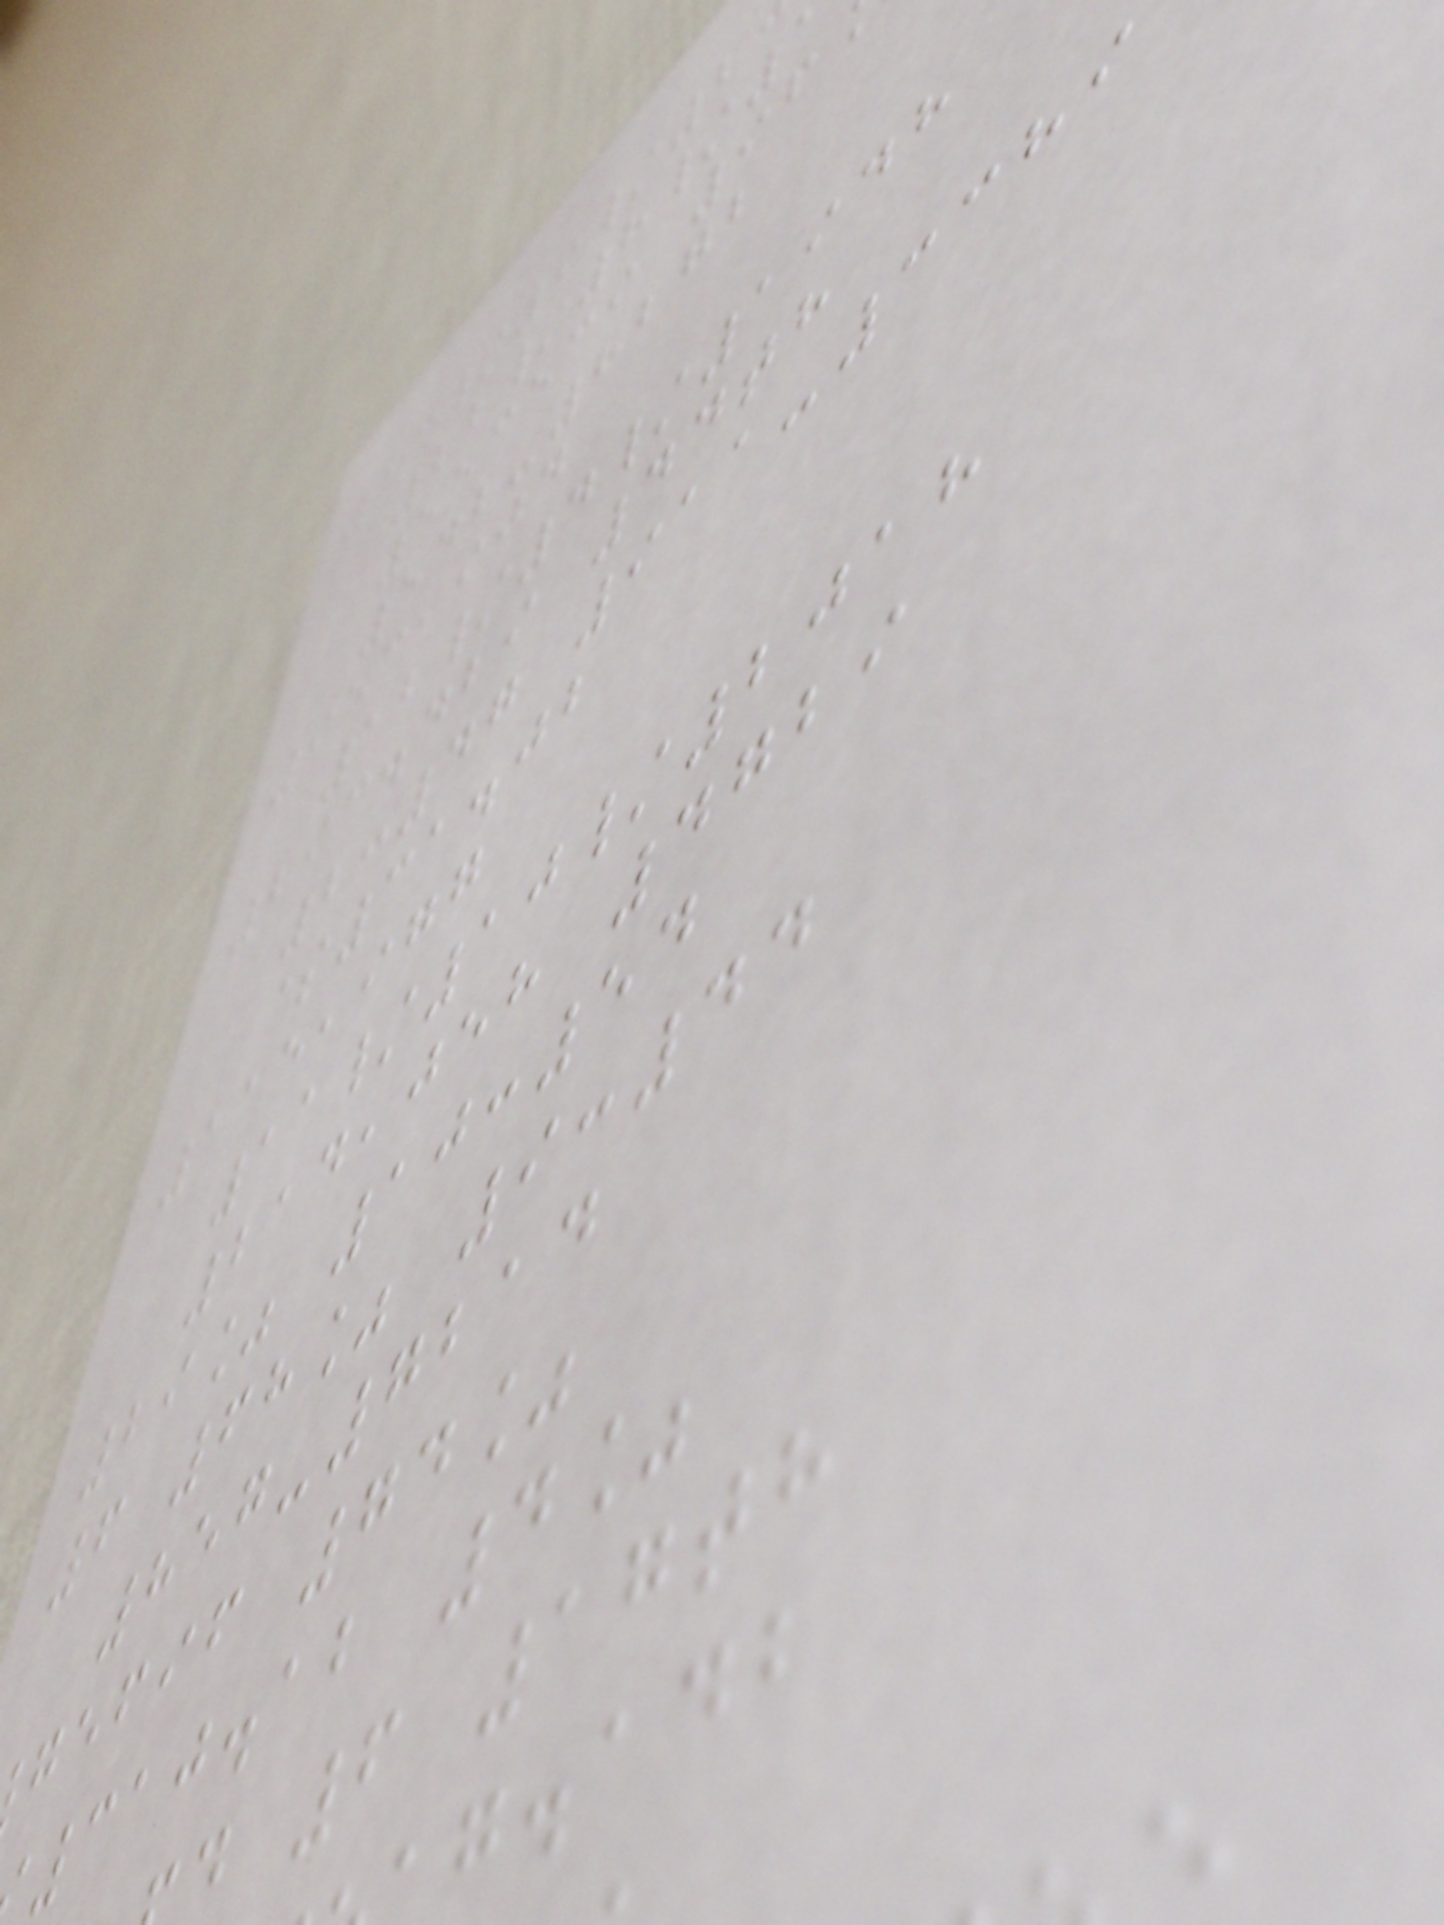13/9/2
22/8/
553539 96
542-8272
953,904
12/4/1948
293.429 44th
2:47 911-3389
$31.02
115,977
11/10/2018
214,058 4729
29% 10:54
6 68% 9:44
857-7214
gefif 74%
310.12 4%
6 17th
g.adb
